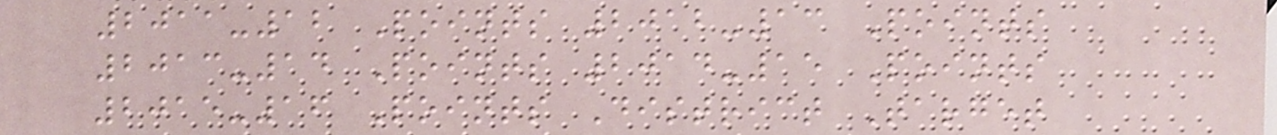2011-12 Points 2012-13 Points
2013-14 Points 2014-15 Points
2015-16 Points District Target
